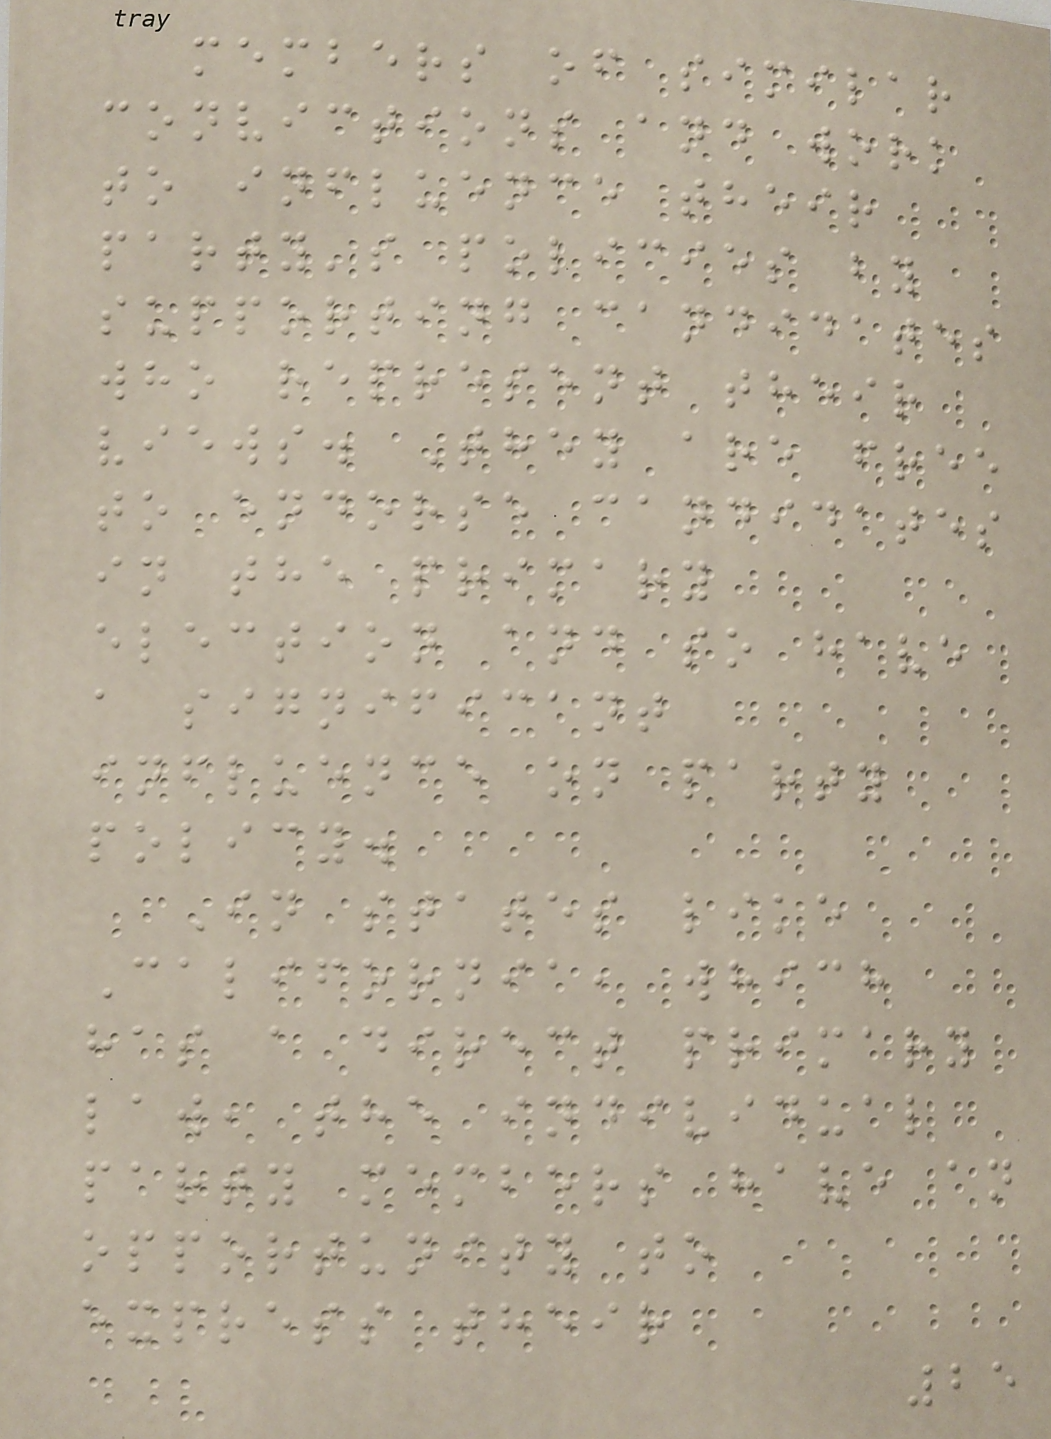members of similar
convictions and work
to influence their
party's policies by
supporting candidates
who represent their
views. They are free
to endorse candidates
in the primary
election and so have
a significant
influence on party
policy.
In states like
California, which
has a direct primary
law, the individual
party members have an
opportunity to
express their
25
